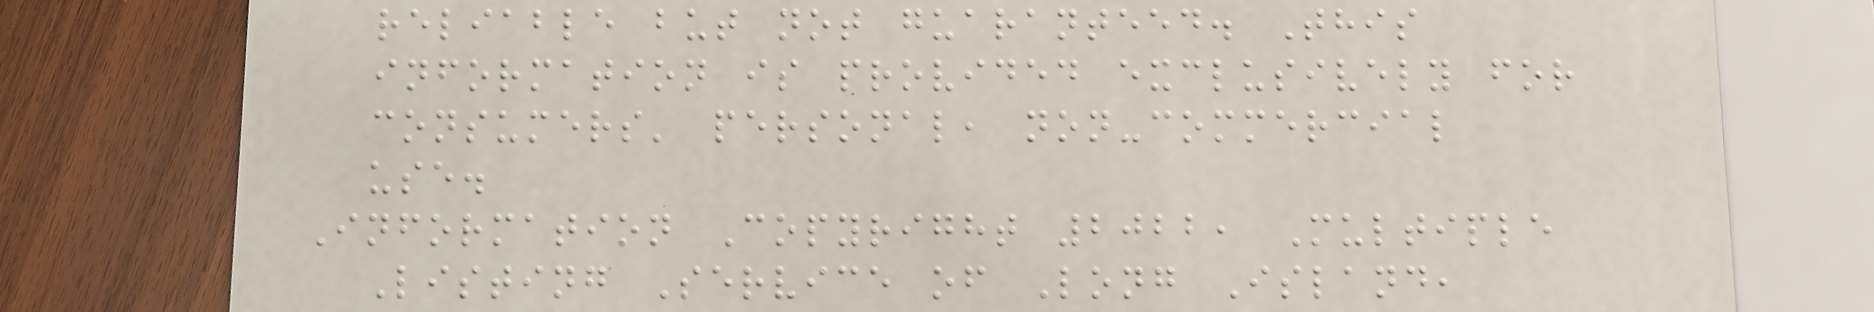reliable but not guaranteed. This
information is provided exclusively for
consumers' personal, non-commercial
use.
Information Copyright 2022, Multiple
Listing Service of Long Island,
